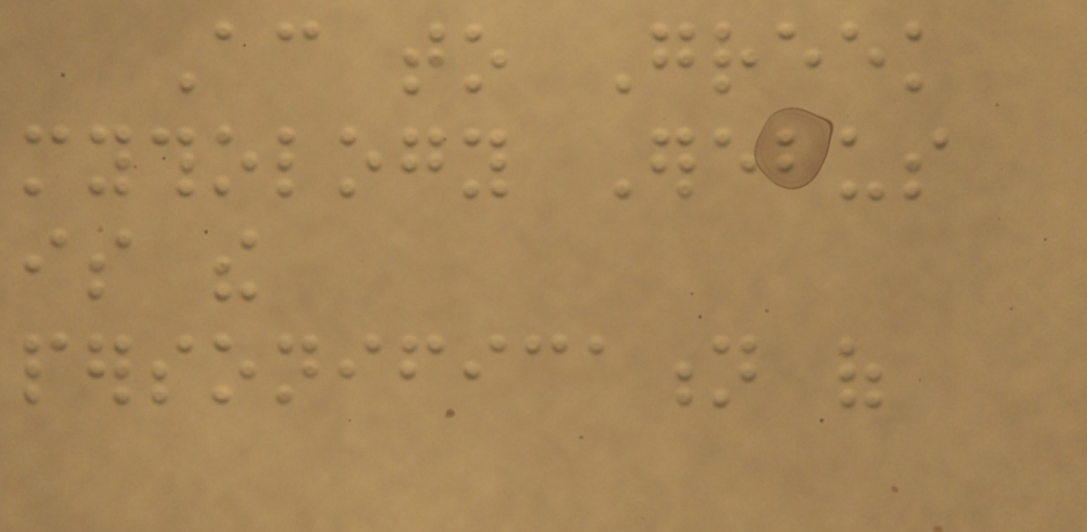According to Greek
mythology Erebus
is the
personification of
